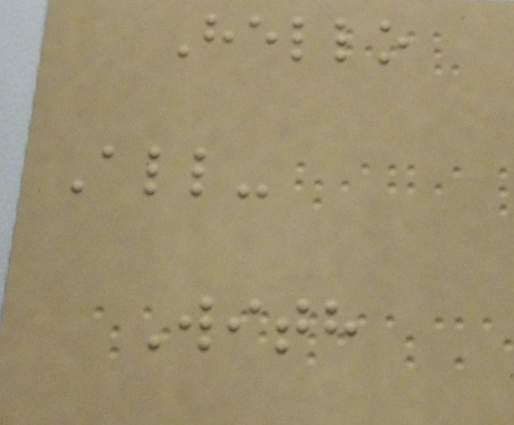Hello
All-
With
